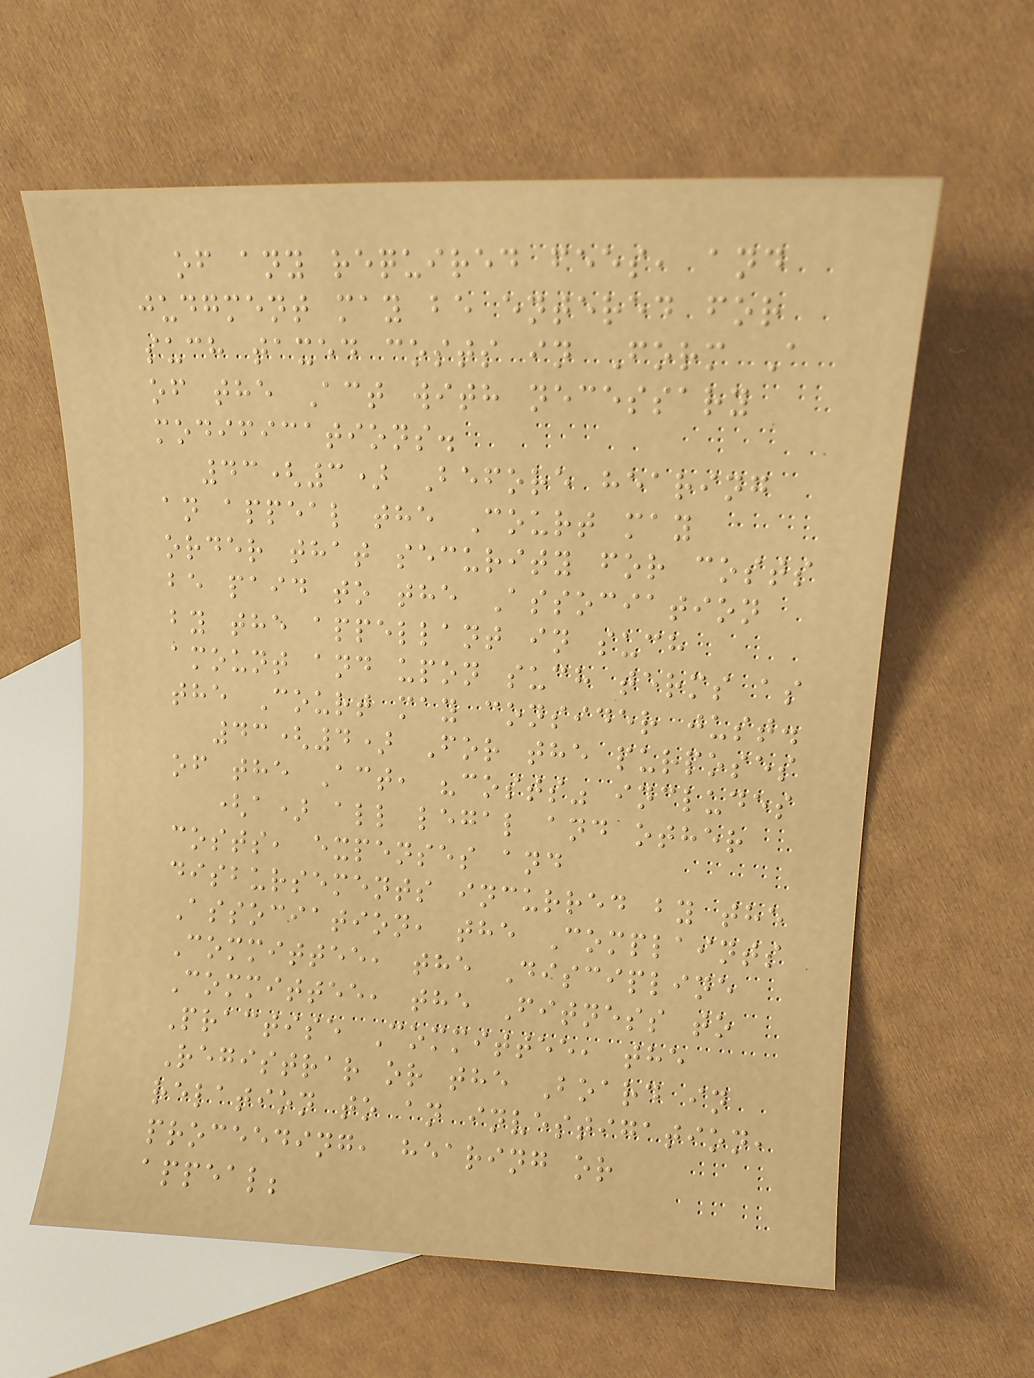of any required fees, and
judgment may be entered for
such taxed costs in Form A
of the Act with necessary
modifications.
43(3) Before hearing
an appeal the Court may
order that security for costs
be paid to the Association
by the appellant in such
amount and upon such terms as
the Court may consider just.
43(4) For the purposes
of the Act, "costs" includes
(a) all legal and other
costs, expenses and
disbursements incurred by the
Association, the Complaints
Committee, the Discipline
Committee, the Fitness to
Practise Committee, the
Registrar or the Board in
relation to an investigation,
proceeding, hearing or
appeal;
